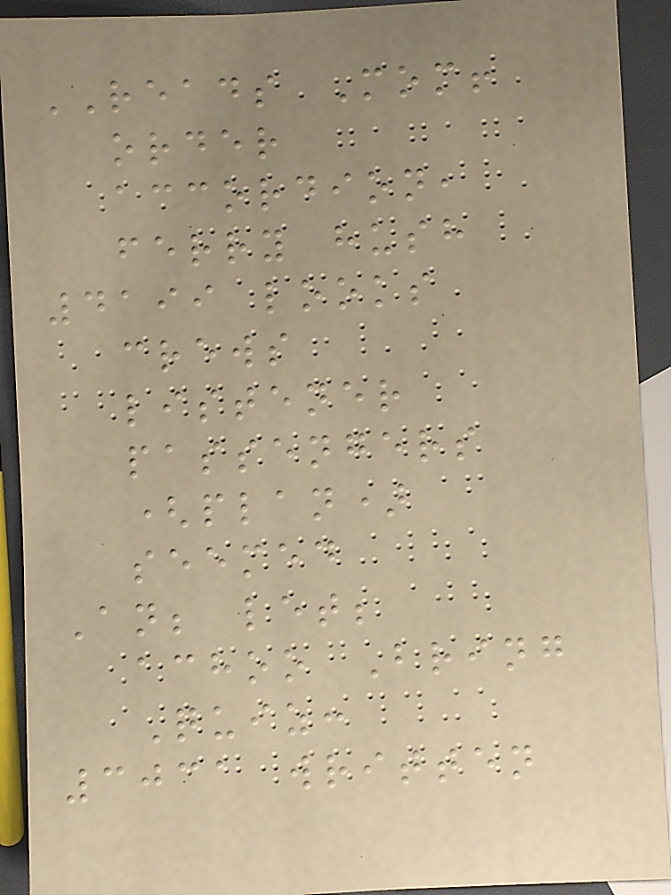READS Mom!
order
accordion,
ferry hush
4199 looks
crews
listener
passengers
(plan)
seemed
An; let;
achoo Bring
Quiz:
3031 written
